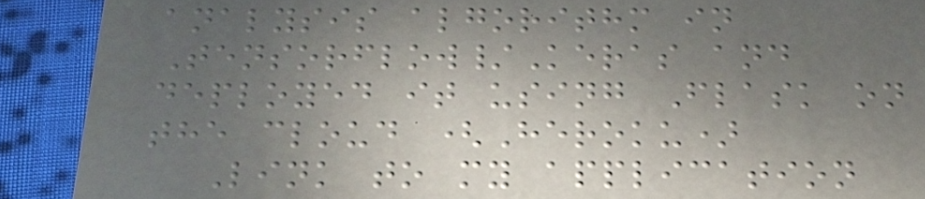analysis algorithm in
Tensorflow/Keras and
deployed it using Flask on
the cloud (Heroku)
Link to my application
